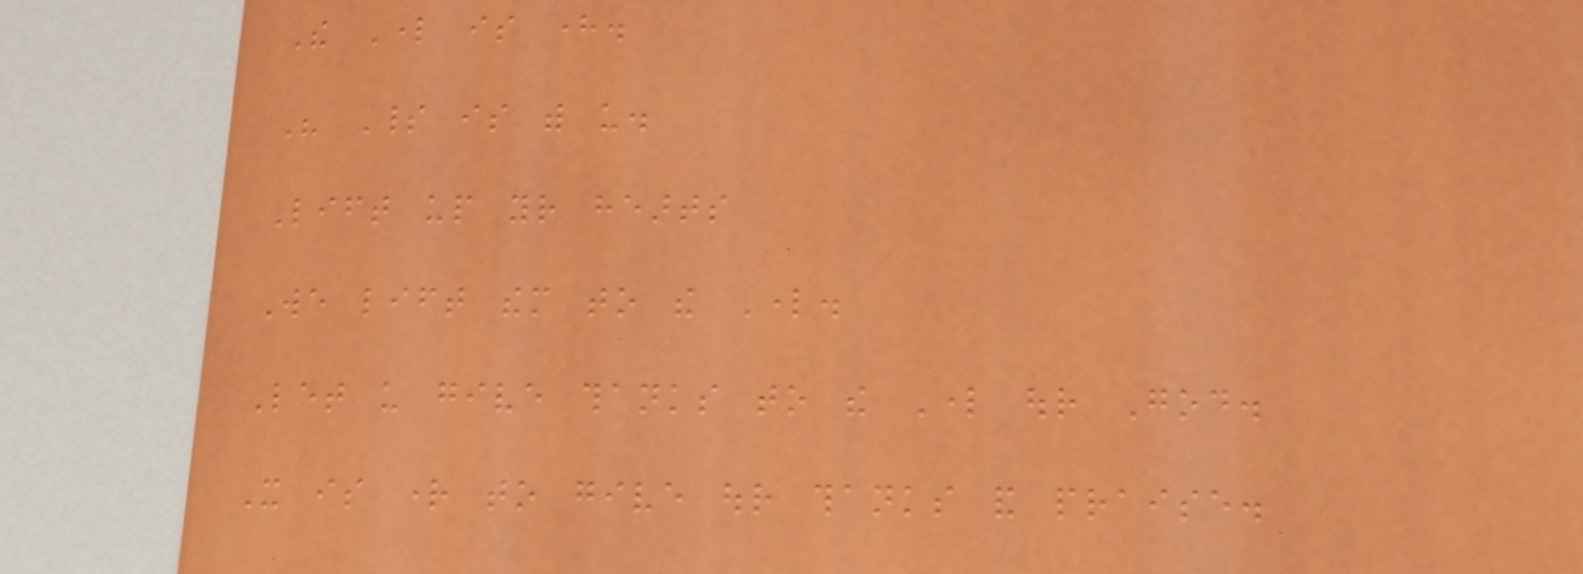The Lord is here.
His Spirit is with us.
Lift up your hearts
We lift them to the Lord.
Let us give thanks to the Lord our God.
It is right to give our thanks and praise.
